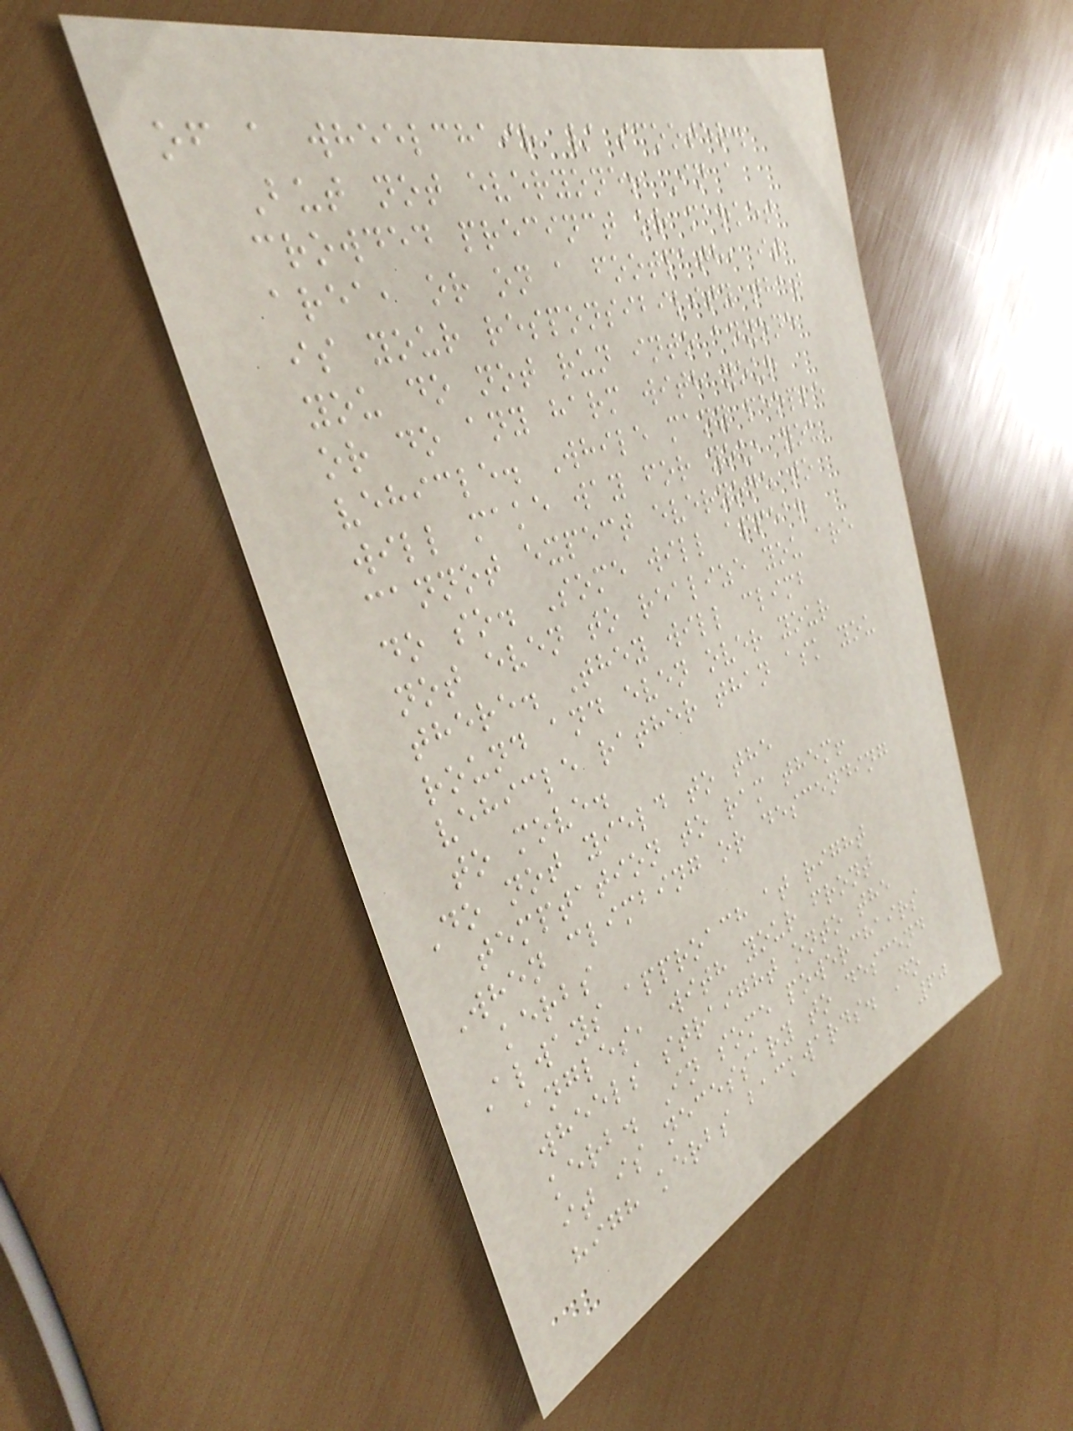of a wheelchair / scooter.
But not everyone! In a
crowded precinct or market
area, or on a footpath, it
is your responsibility that
you do not run into anyone
or do any harm with your
vehicle. While many people
will make way for you, you
cannot expect everyone to
do so. Some will appear
not even to realize you are
there. They will climb
round and even over your
vehicle rather than ask you
to move.
Do not yield to the
temptation to ram them!
When climbing or descending
kerbs
Always approach at right
angles, with your front
wheels straight onto the
kerb. In some powerchairs
it is necessary to descend
high kerbs backwards. Do
60
